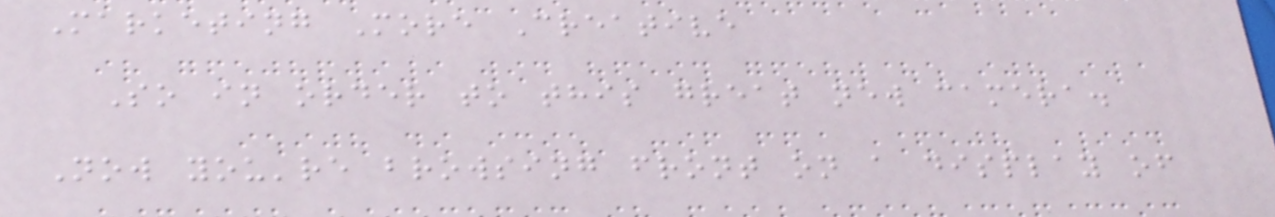Marketing More Creative
So in order to this great new camera.
Now you're browsing front on a display of
